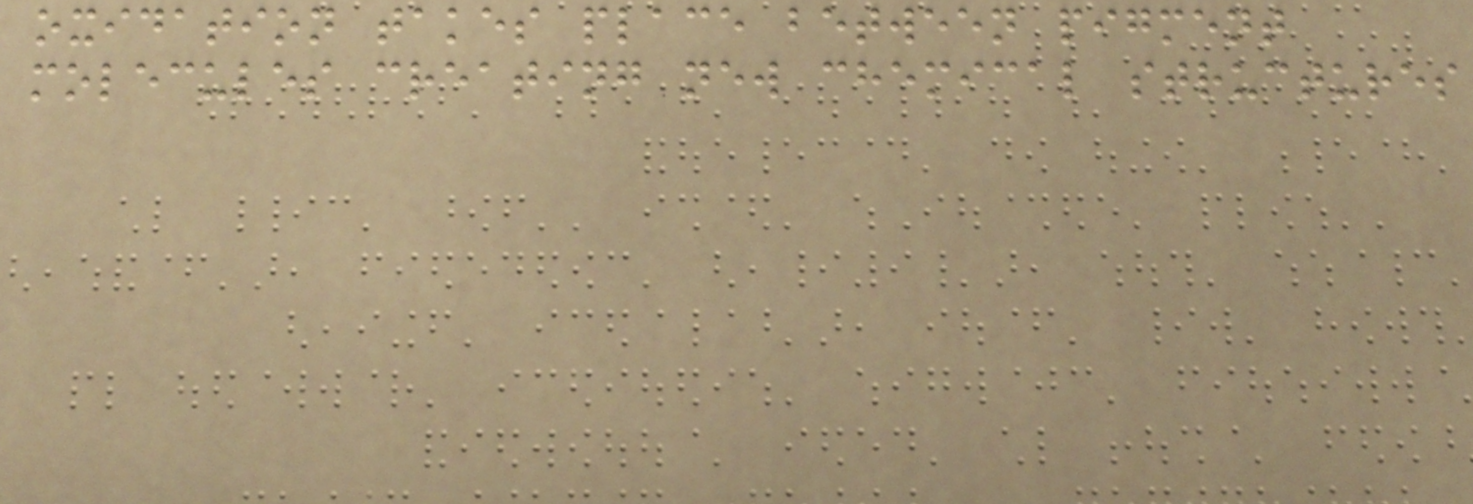oxidation takes place between pigment
molecules creating new chemical structures
